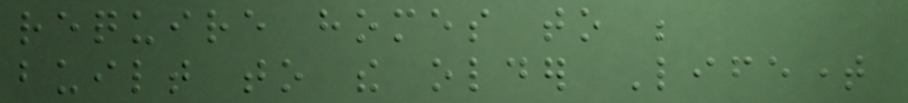require homes to be
built to the older Lifetime
